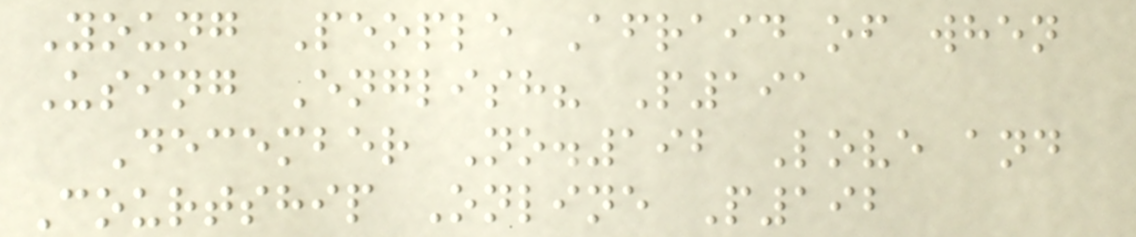Young People Afraid of when
Using English? P191
December No.192 Love and
Courtship Online P192
